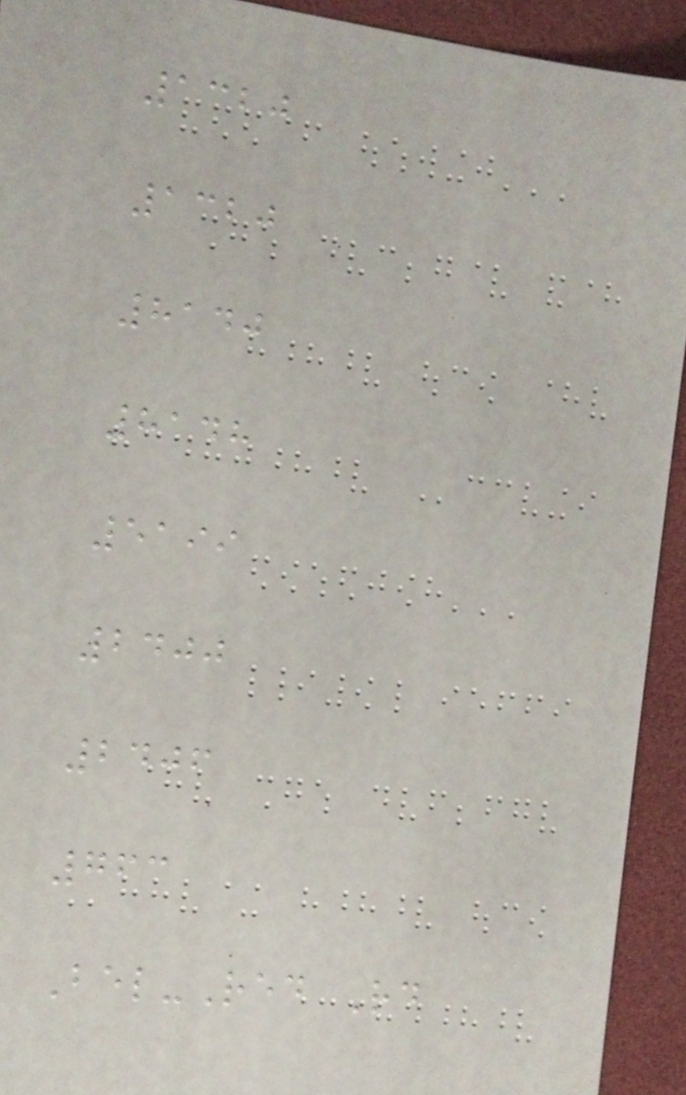1320
1320
8140
8148
5199
2400
2406
763
Bel-Red Rd
